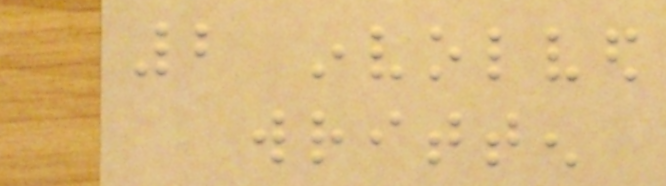2 involved
written
